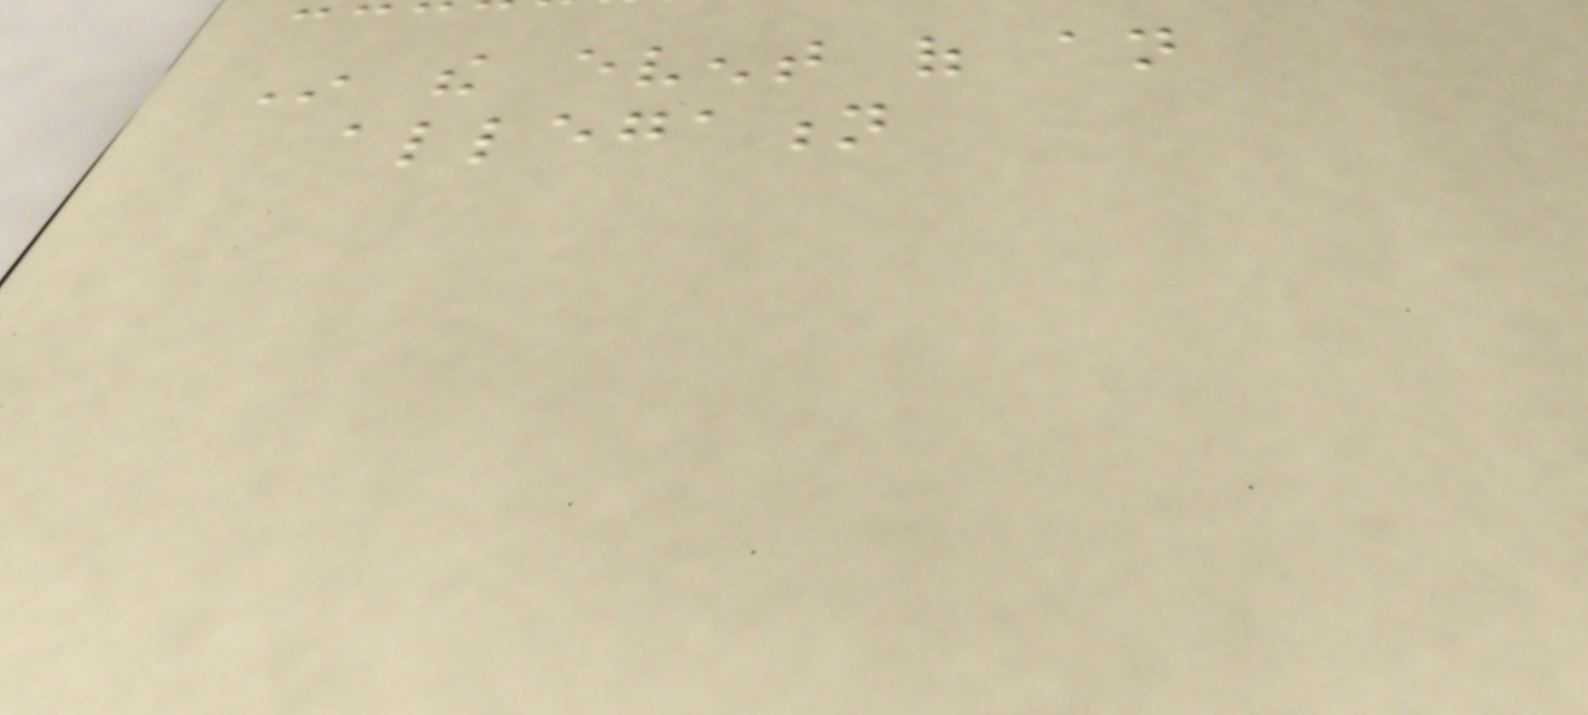In the event of an
allegation
